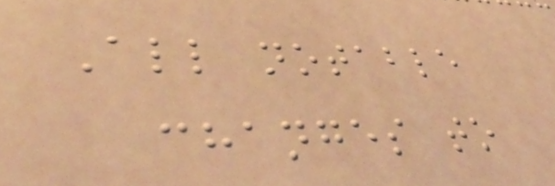All notable
changes to
